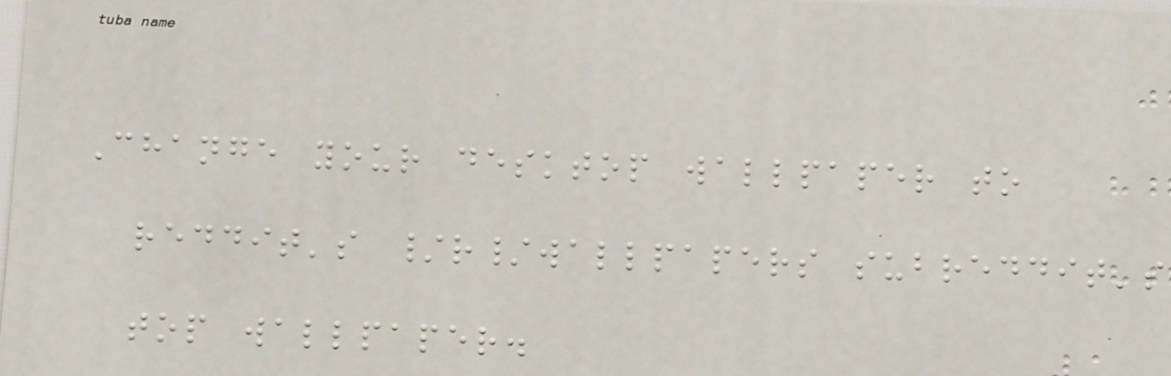Change your desktop wallpaper to
reddit's /r/wallpapers subreddit's
top wallpaper.
